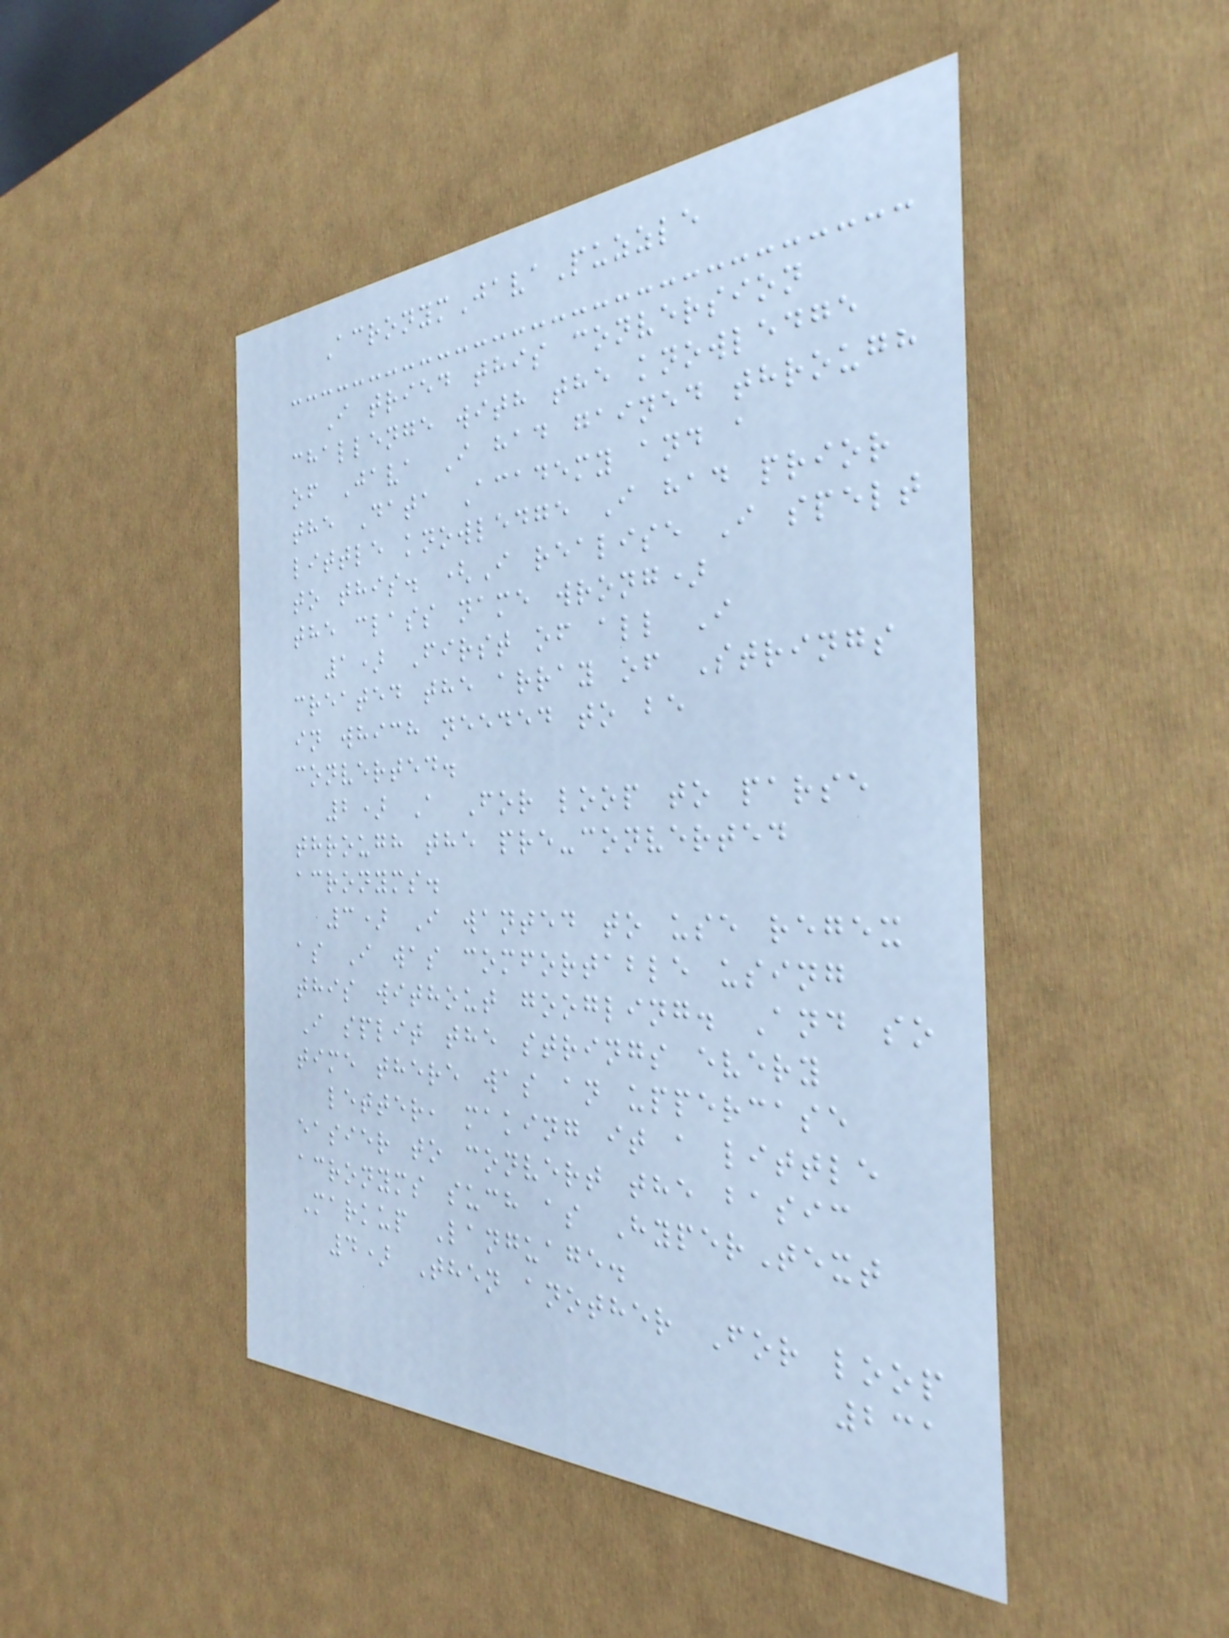AcronymJavaPuzzle
I tried this conversion
challenge with the knowledge
of Java I had gained through
the Data Academy and a
little knowledge I had prior
to this. (I realise I spelt
the class name wrong)
1) First of all I
created the array of Strings
in which needed to be
converted.
2) A For loop to parse
through the pre-converted
acronyms.
3) I wanted to use regex
as I was comfortable using
this without googling. And so
I split the strings every
time there was an uppercase
letter, making it a little
easier to convert the basic
acronyms such as HyperText
Markup Language.
4) Then another For loop
231
